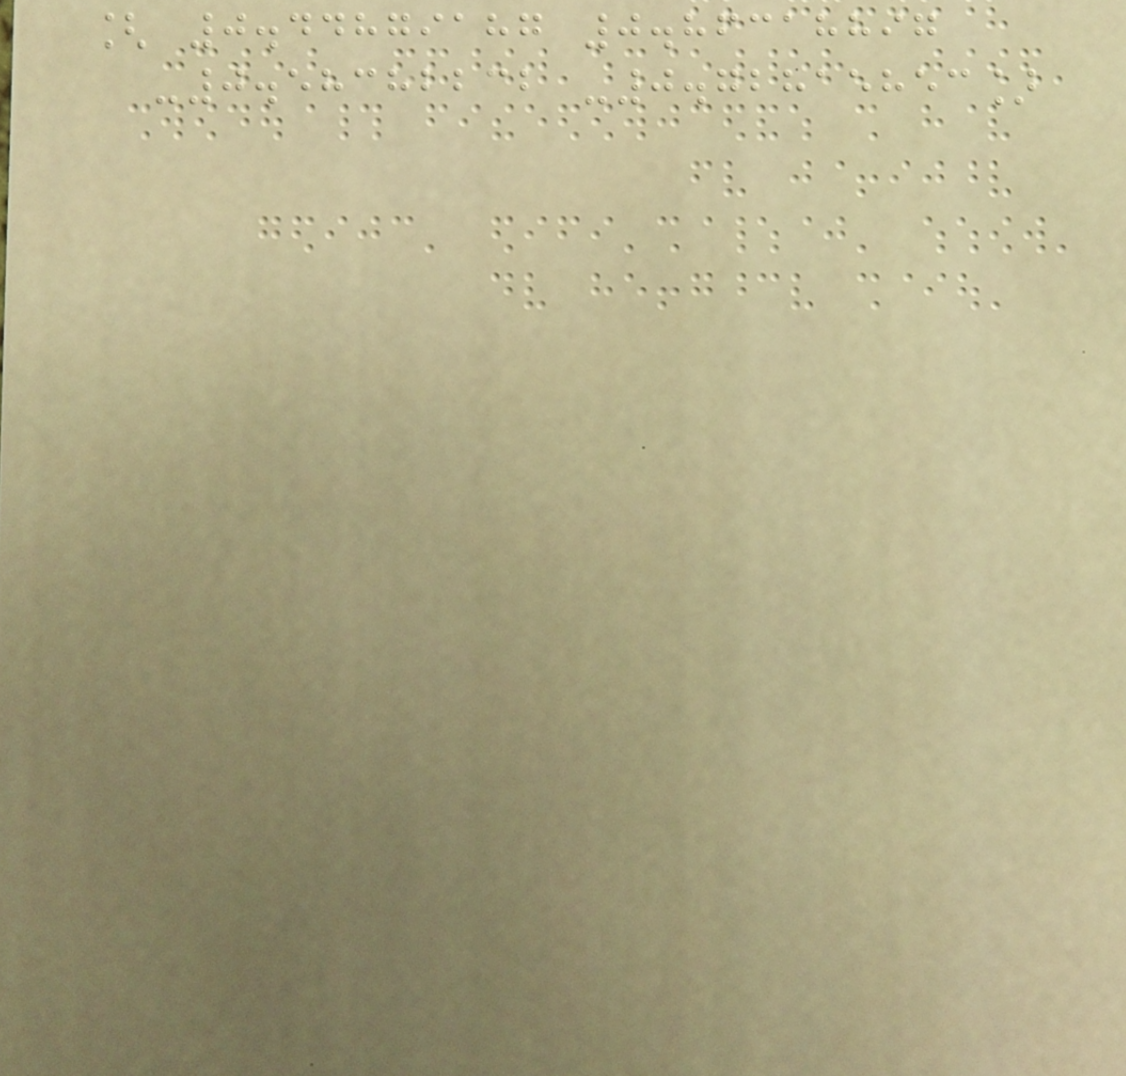[ 0.44879187 0.86318897
-0.58382232 -0.72815853]
